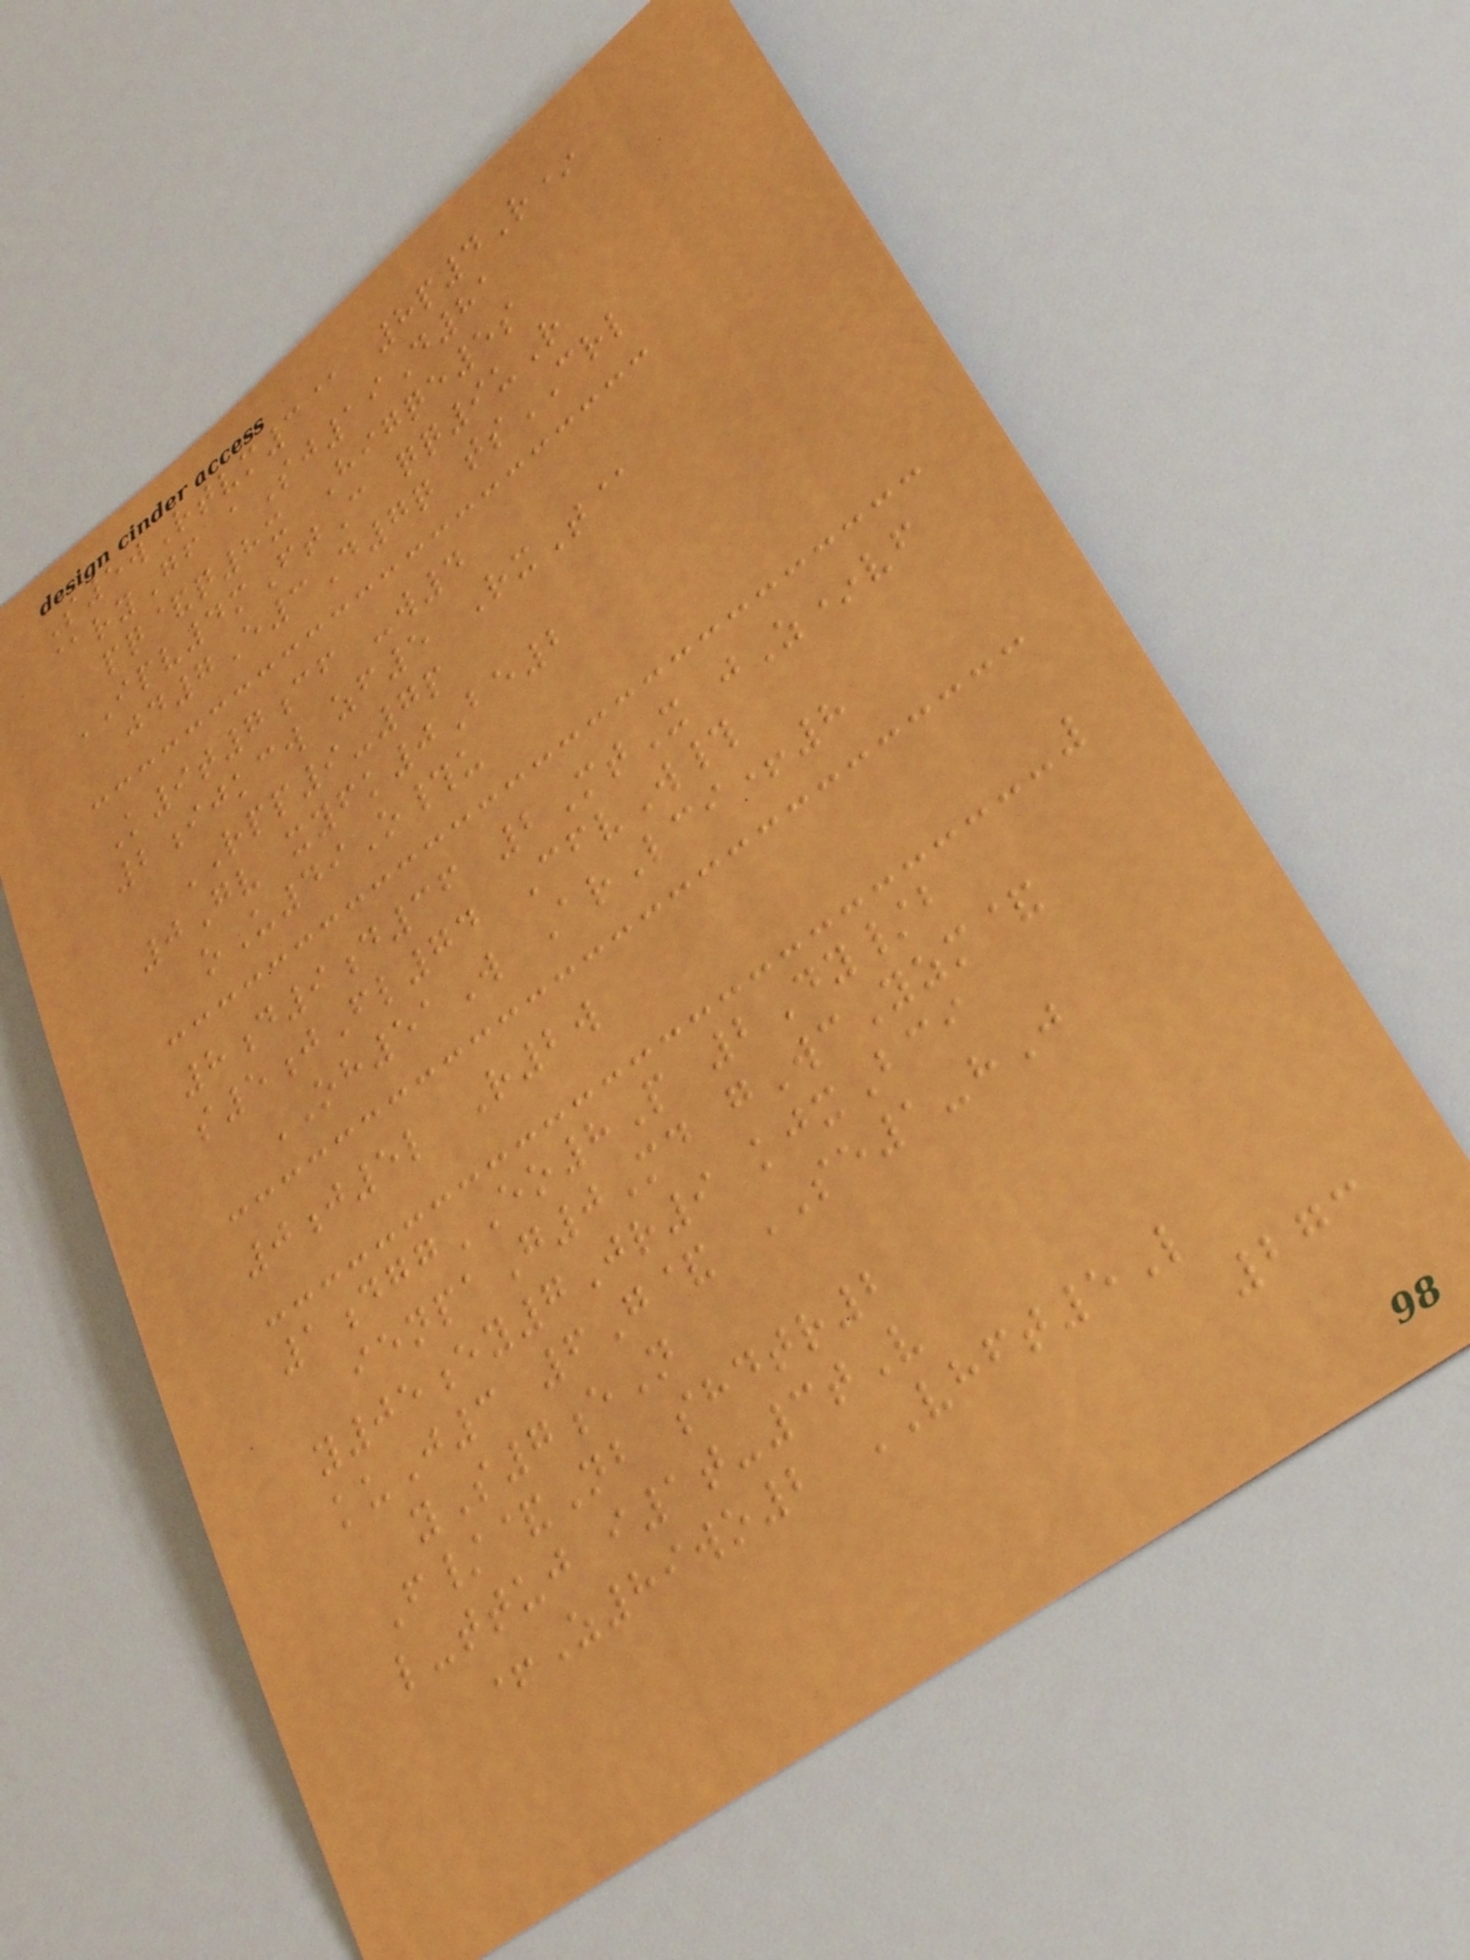S5wRtvm3@ 8p4R*
@ryGf aSj19D81
pq&q8x Higqe5s
IPV4mFtC qq9uR
jd7E3D7q tsCRL
K9t7cf -w4
2ijkcw zf5 RxT@
RPP9-7p
0Gv xyfk0Be2
oU49O#u
8d9d36 2MtX jZ*vf
s5jFl74 CfvW#
OH51W ArLci+8
0j5l R2w
1dggEO8P 2Dy/b
ienpaG0Md gWcYzm&
y05ey7Jr9 kjxBci
kuJ3 6G& SE1-hJ
yS7eN
F/&Nb shdtr2
l-ttuj i1t-3tV
+Z89wo2 VHFT5L
273
